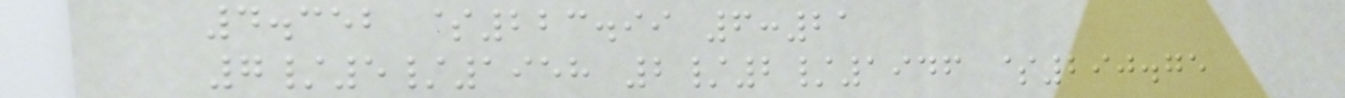4.352 $223.99 6:21
7/5/1958 2/2/1946 $290.75
